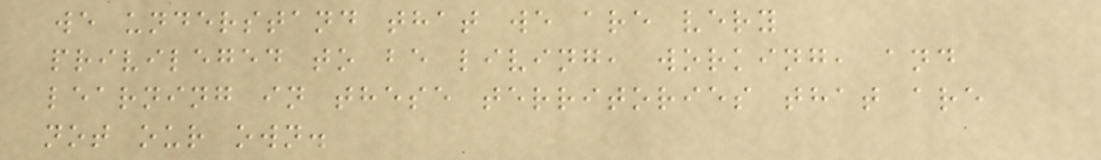we understand that we are very
privileged to be living, working, and
learning in these territories that are
not our own.
